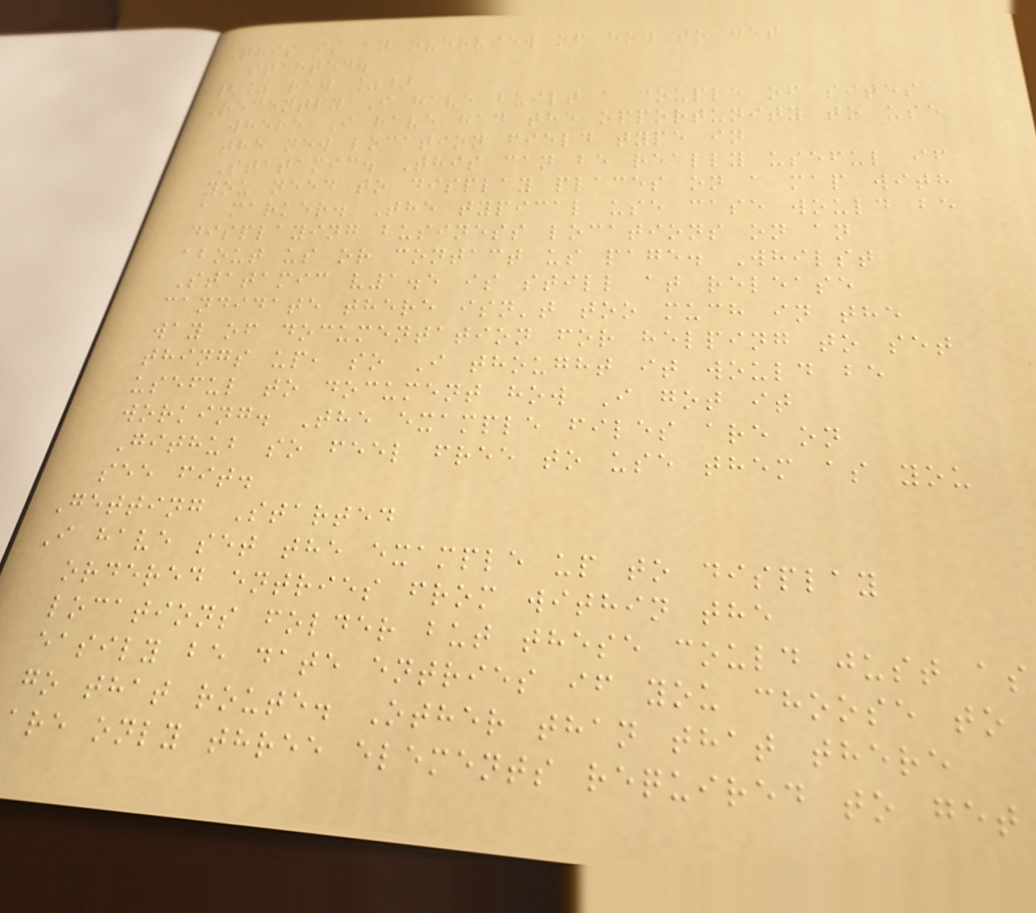This is an overview of how to get
started.
{% raw %}
Recently I have built a couple of sites
where I have had the opportunity to use
the new location field type in
Statamic. This can be really useful if
you need to display places on a map with
a marker. The typical use case would be
displaying business locations on an
about us or contact us page. Whilst
Statamic v1.5 is still at release
candidate there isn't too much in the
way of documentation for helping to set
things up, so I thought it would be
useful to document how I got it
working. The example files are on
Github so feel free to use them as you
see fit.
Getting Started
I have set the example up to display
ordered entries from within the
locations folder but these could just as
easily be date entries if you choose to
go that route. Other than that there
are only three elements required to get
